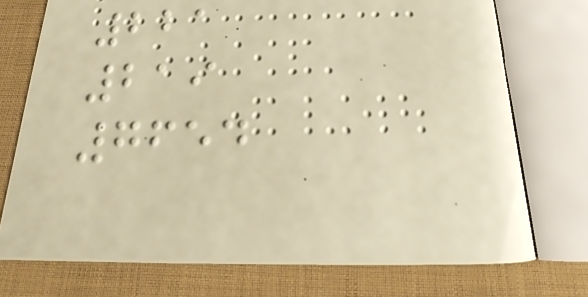221
219
7654
